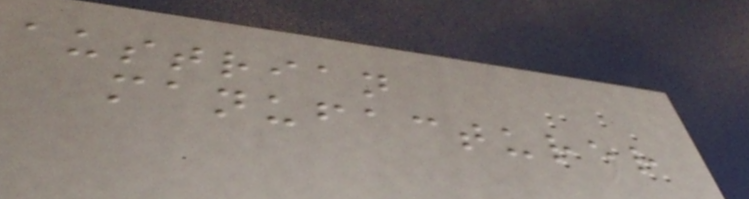austrian
manufacturer
